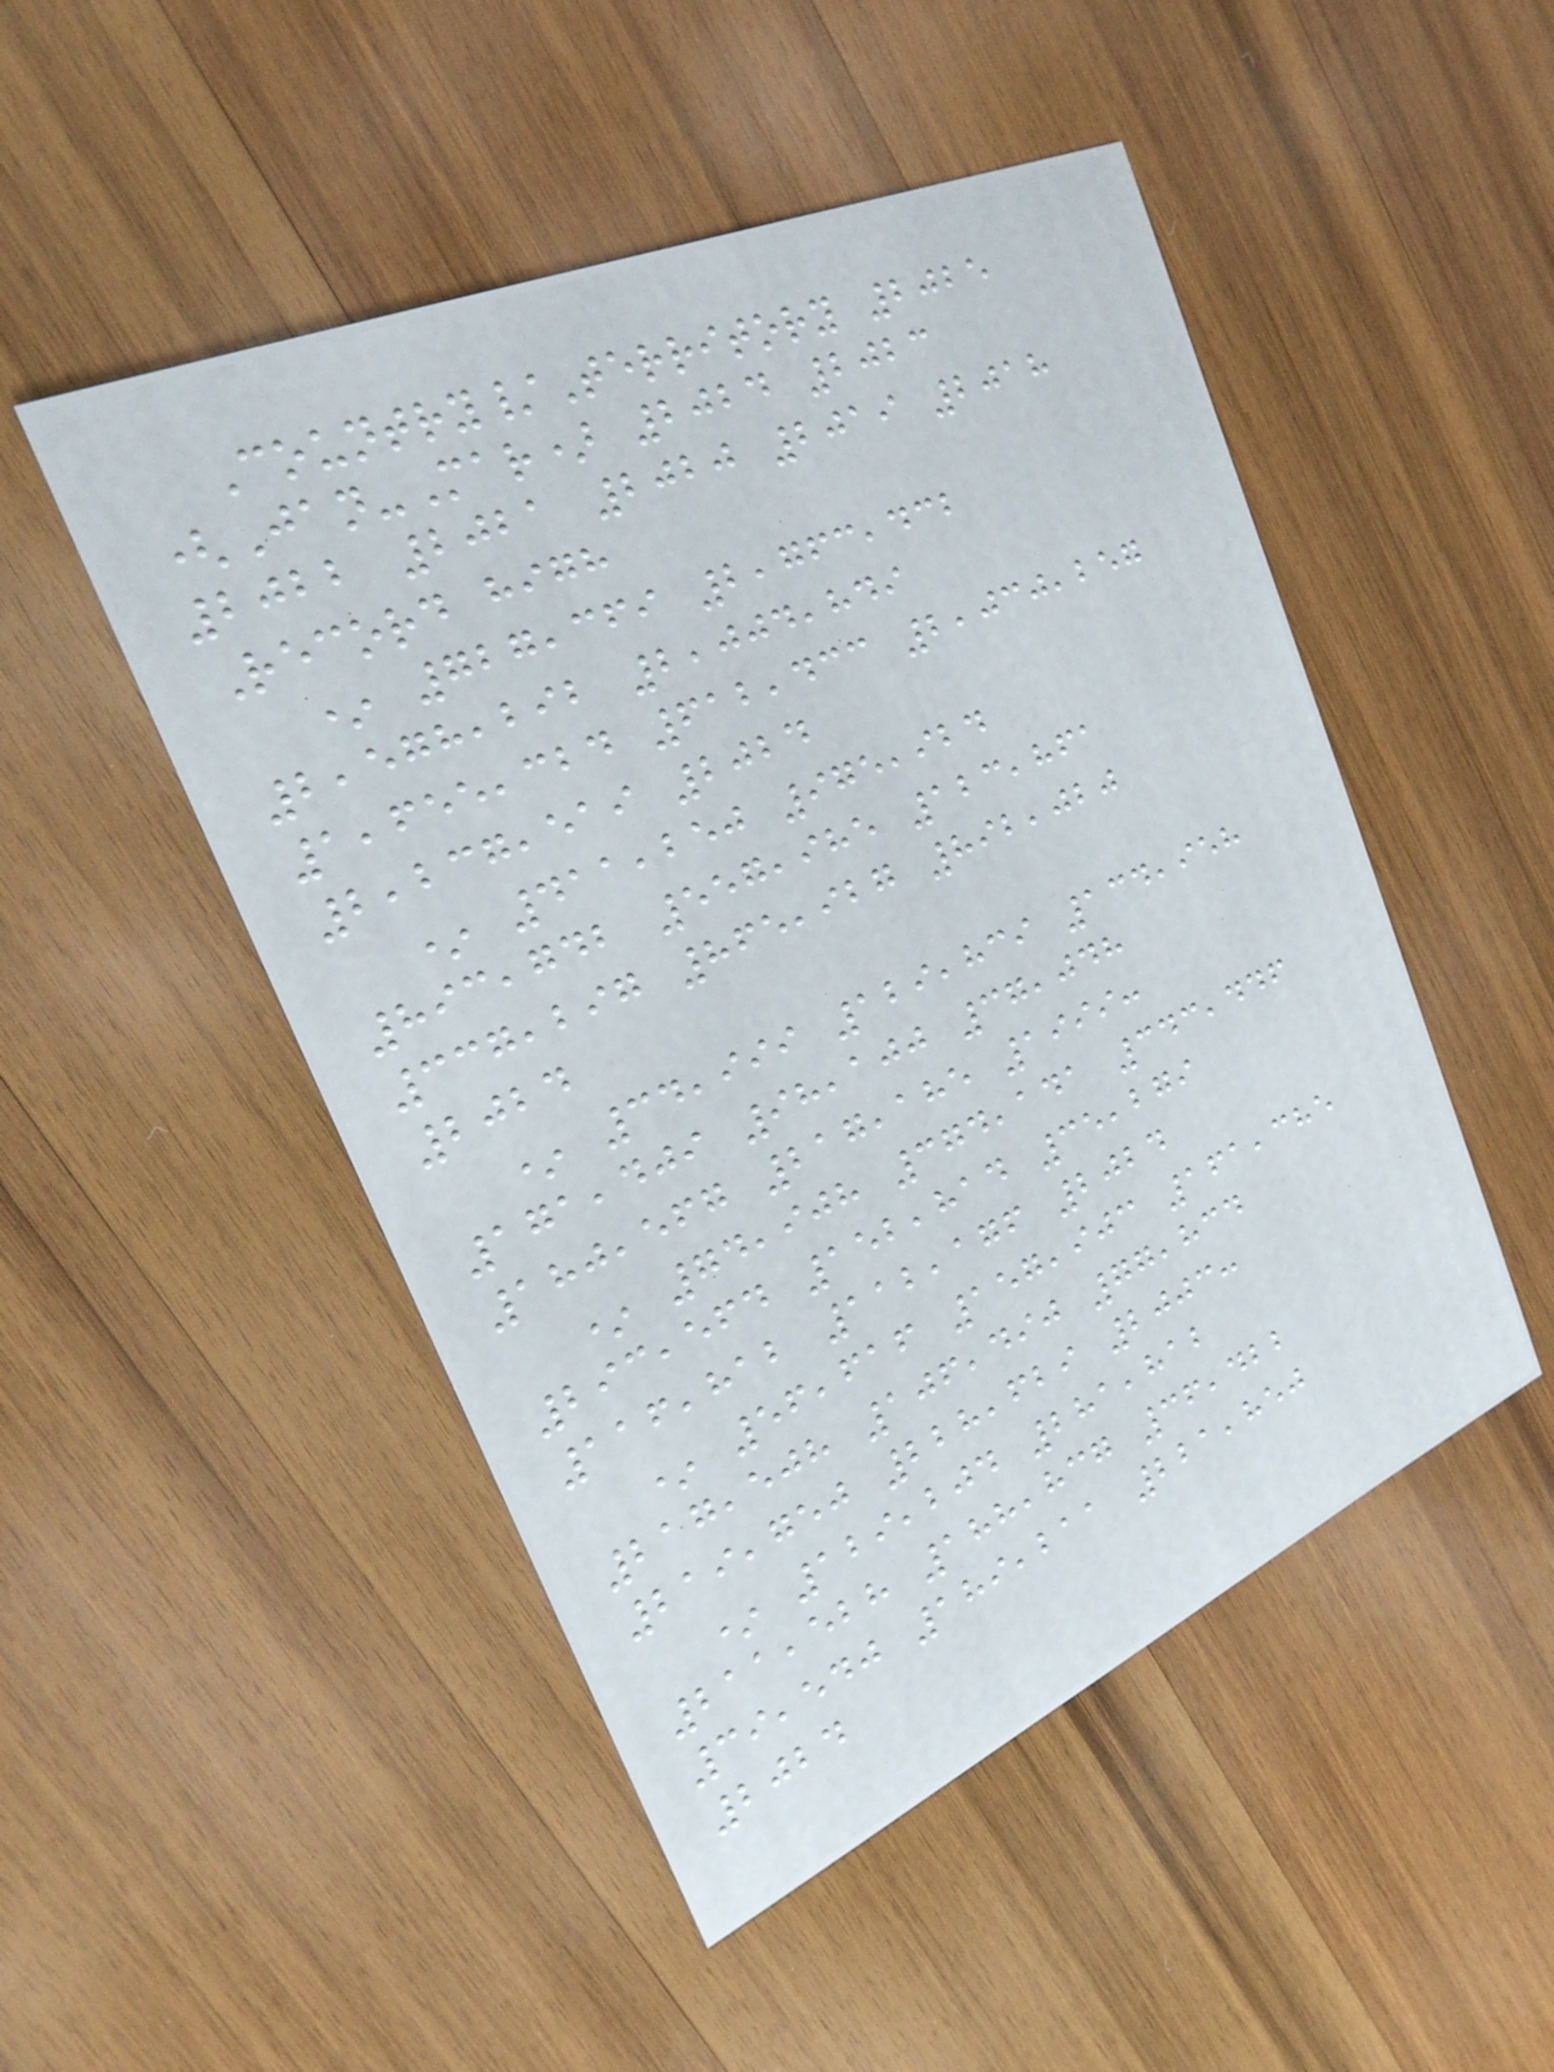Country/Territory 2025
(Jan-Mar) 2024 2023
2022 2021 2020 2019 2018
Record high
* 727,369 2,763,432
2,578,292 2,004,849
1,655,324 612,433 2,030,257
2,237,519 2024
* 411,250 975,924
893,742 557,985 123,861
337,297 865,927 892,020
2024
* 34,999 129,839 134,958
171,409 98,100 37,048
180,567 217,185 1999:
* 74,908 374,141 343,446
293,564 152,814 35,279
116,812 112,176 2024
* 56,616 157,903 161,385
217,508 106,490 77,834
219,750 228,629 2003:
* 129,204 281,812
211,528 188,837 36,422
39,540 189,211 221,850
2024
